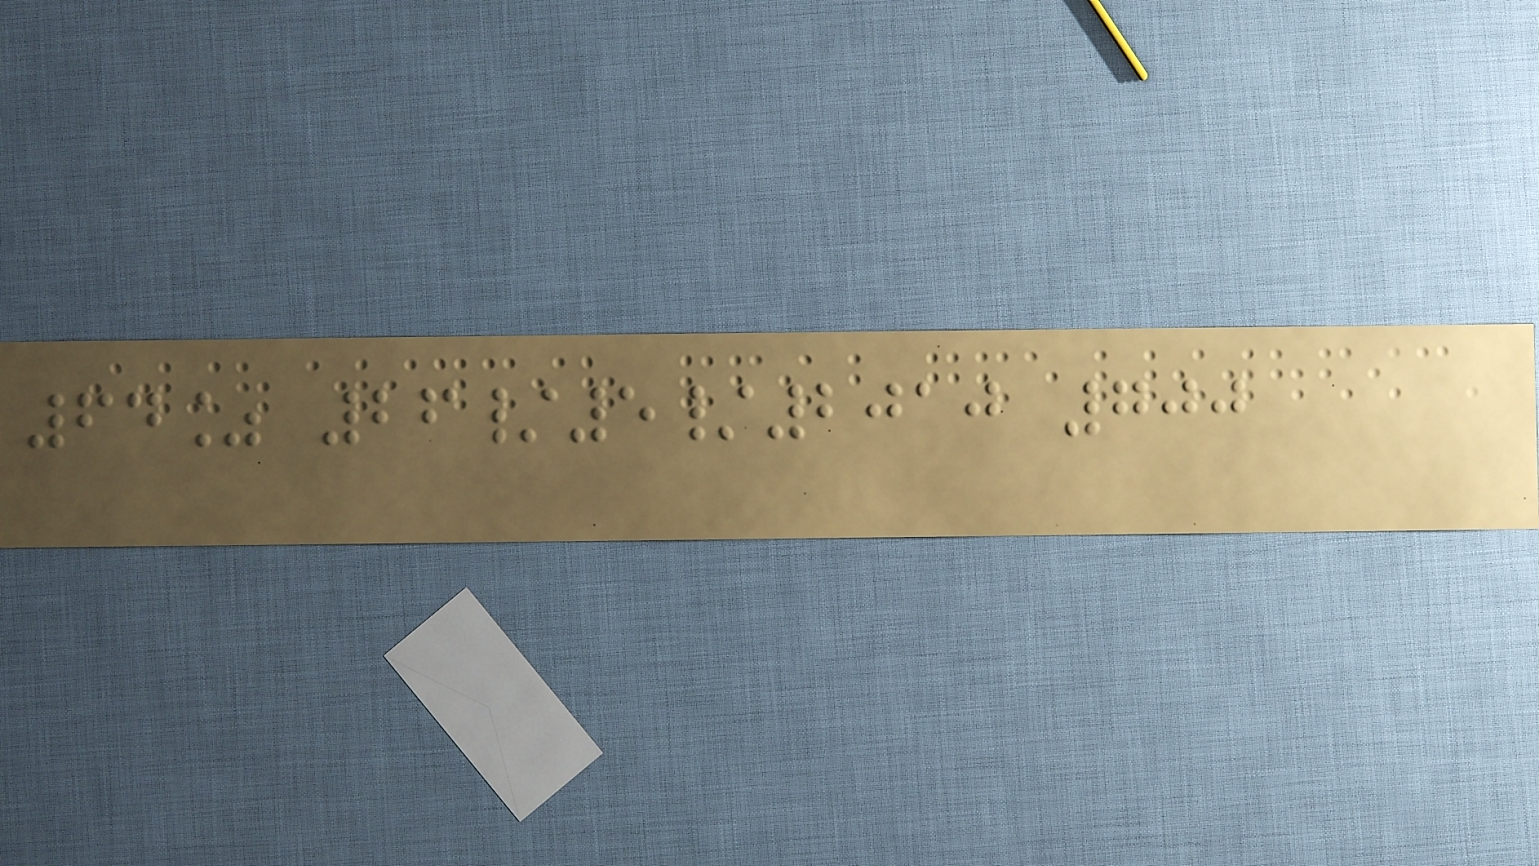64% 26/5/2010 700
